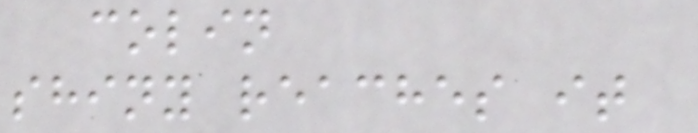colin
shiny reaches it
